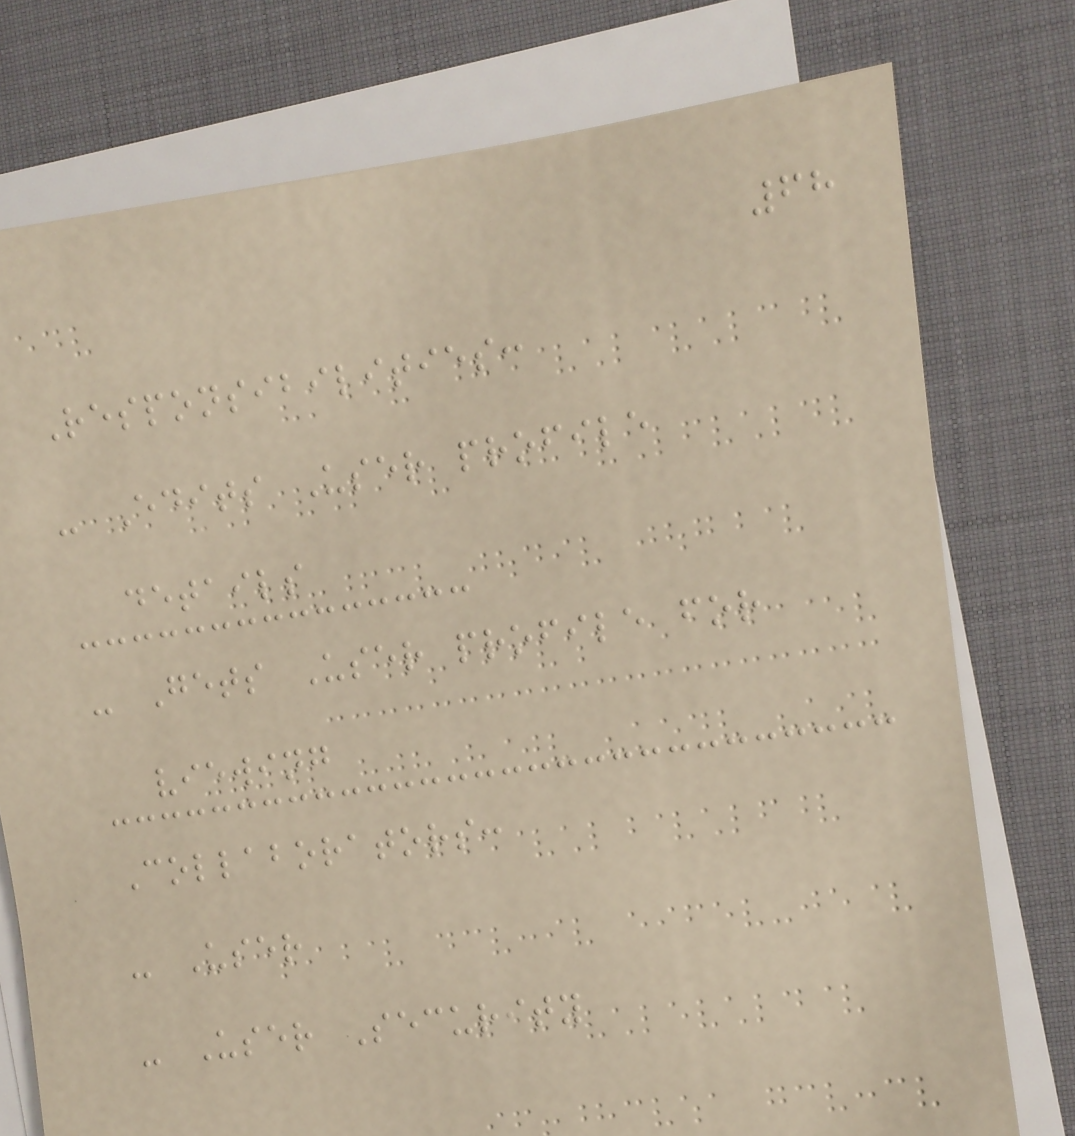68
Responsibilities:
- Edits User profile
details
- Gets User profile for
viewing
Collaborators:
- User
- User Security
